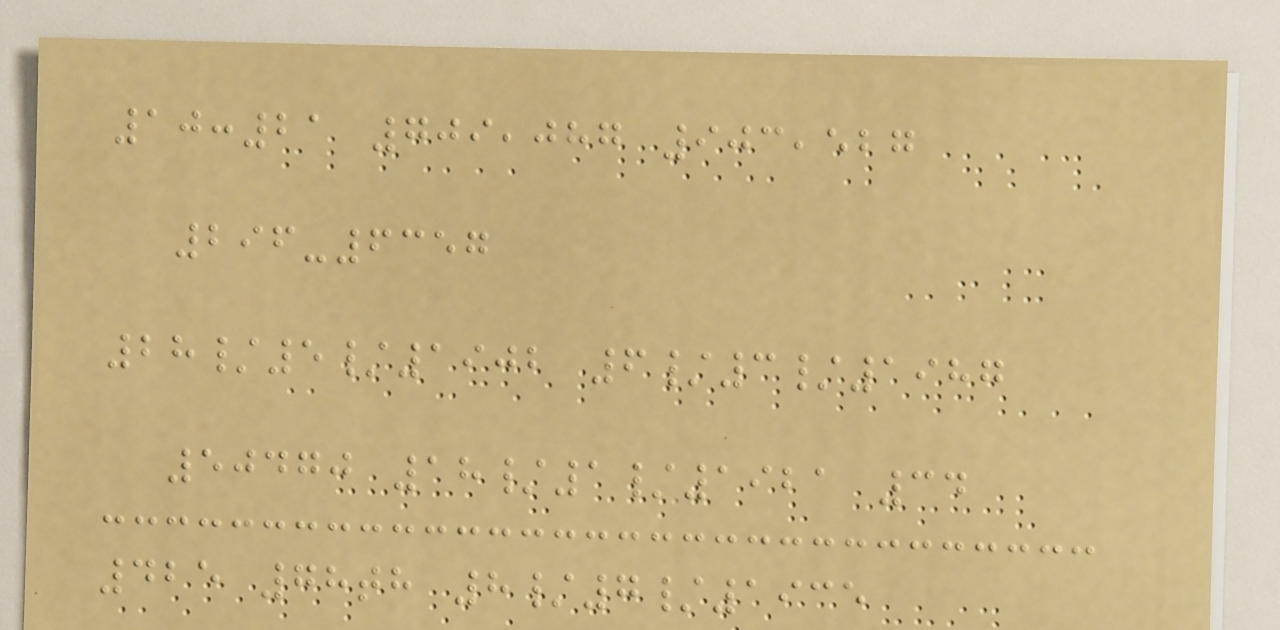10:21 709,087 903,527
296-6357
28/5/1902 6/3/1987
50470 18/1/1921 34
425 78th 8/7/1935
